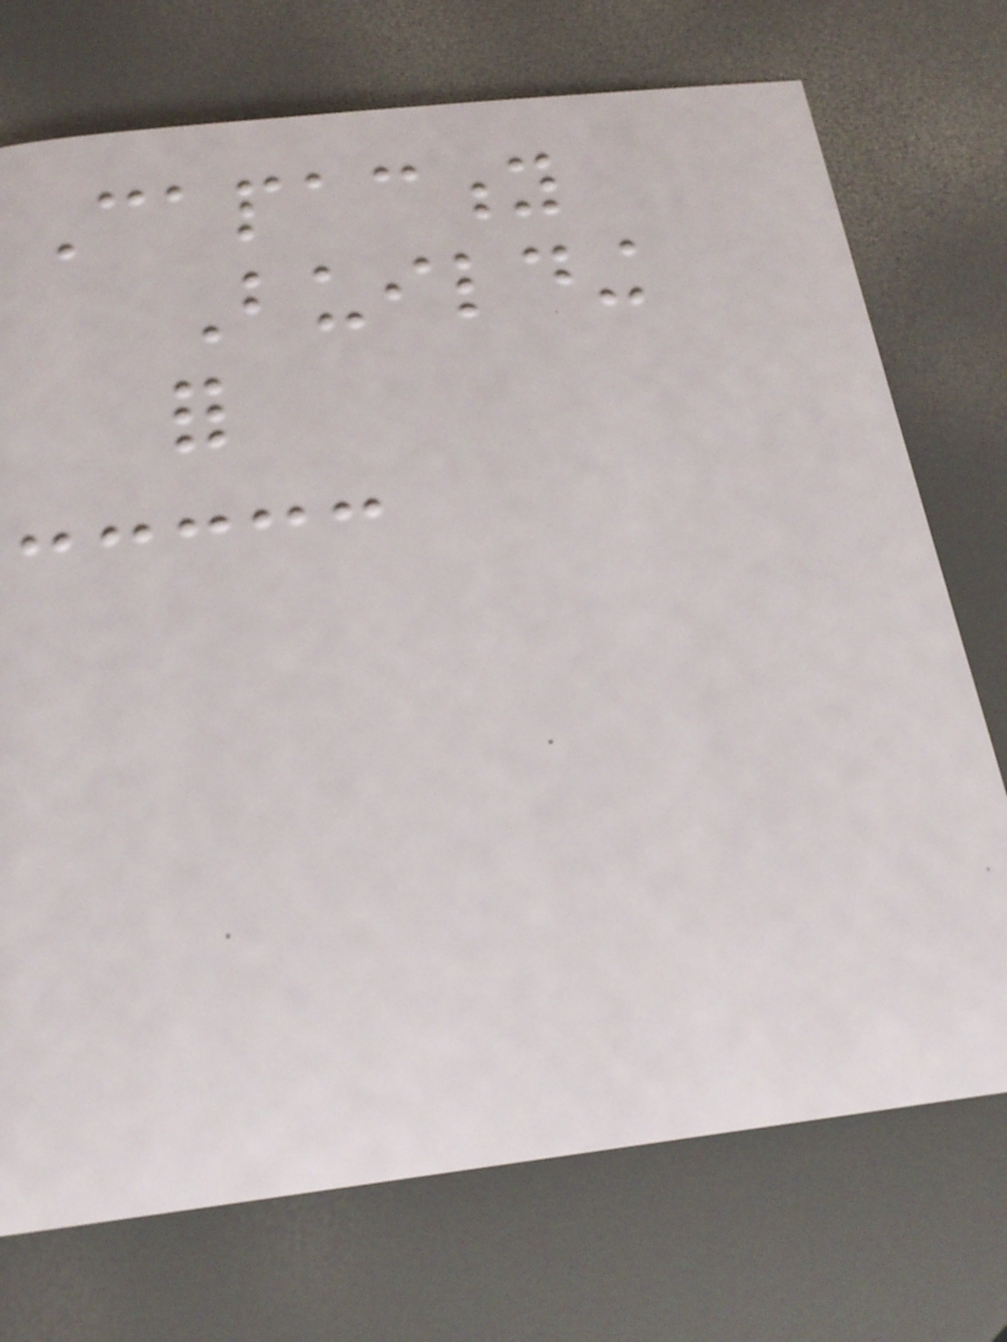Capacity
Building
for
